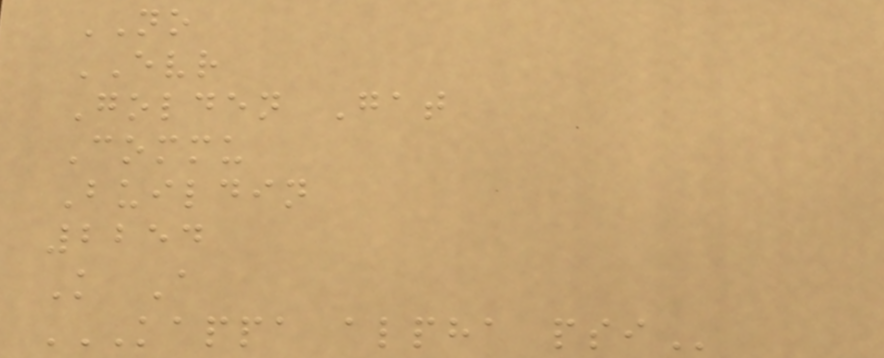NO
EVR
Golden Gat
Commu
Buildin
2254
K A
KAPPA ALPHA PSI
